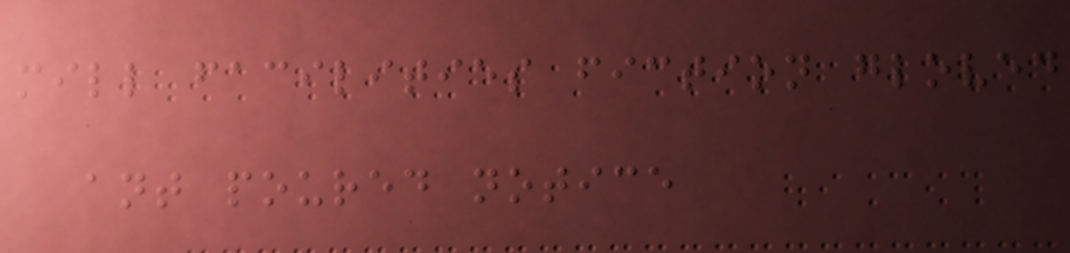mill facilities fiction gloved
ant poured notice
